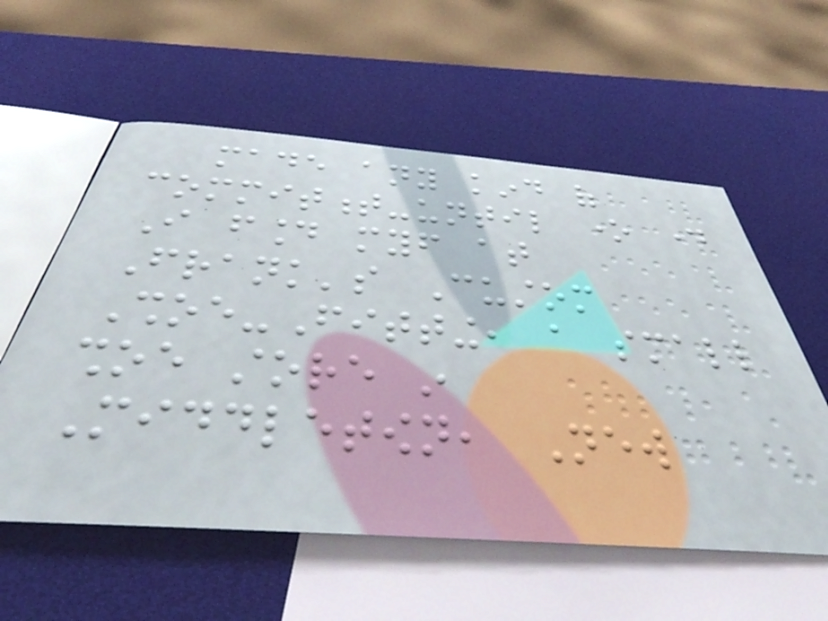made any kind of
commitment-until one day
I found myself at
Frank's Custom
Shoe-Fitting, a small
shoe store in
Middletown, New
